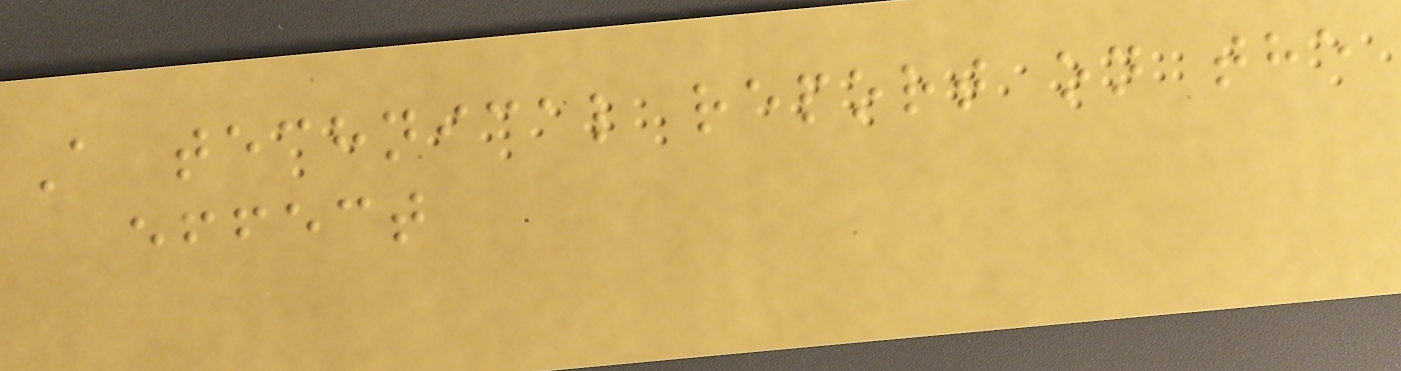A technical report on the
effect
